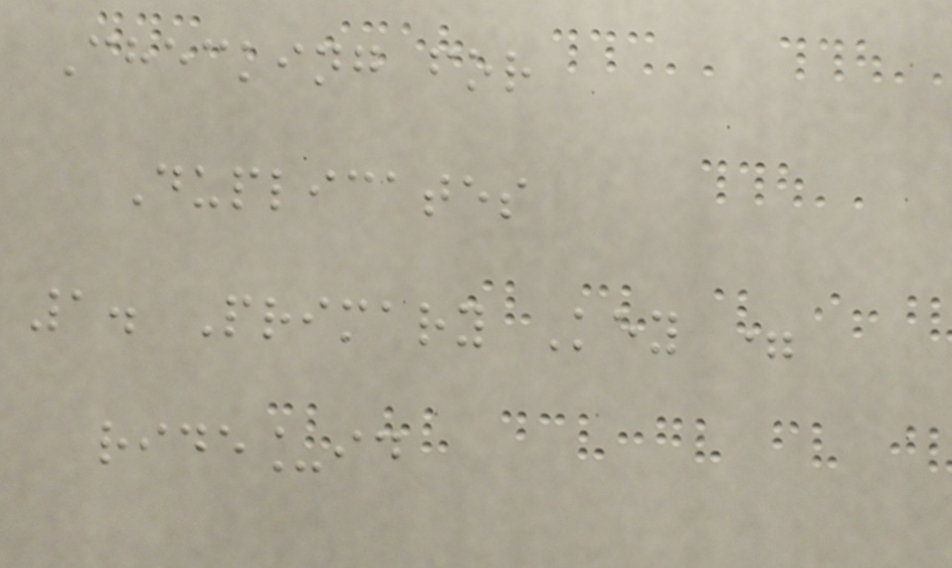Checking for
Duplicates
1. Primary Key =
ride_id
